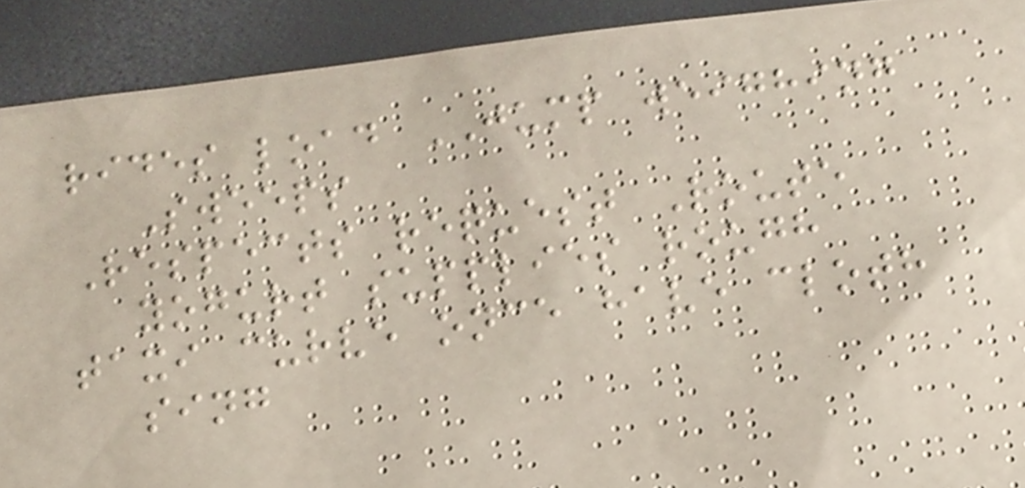rides load JUMP weighing
Sweeps
Respects request Route
yogurt supplies rough
taxi curve once have cloth
sing
